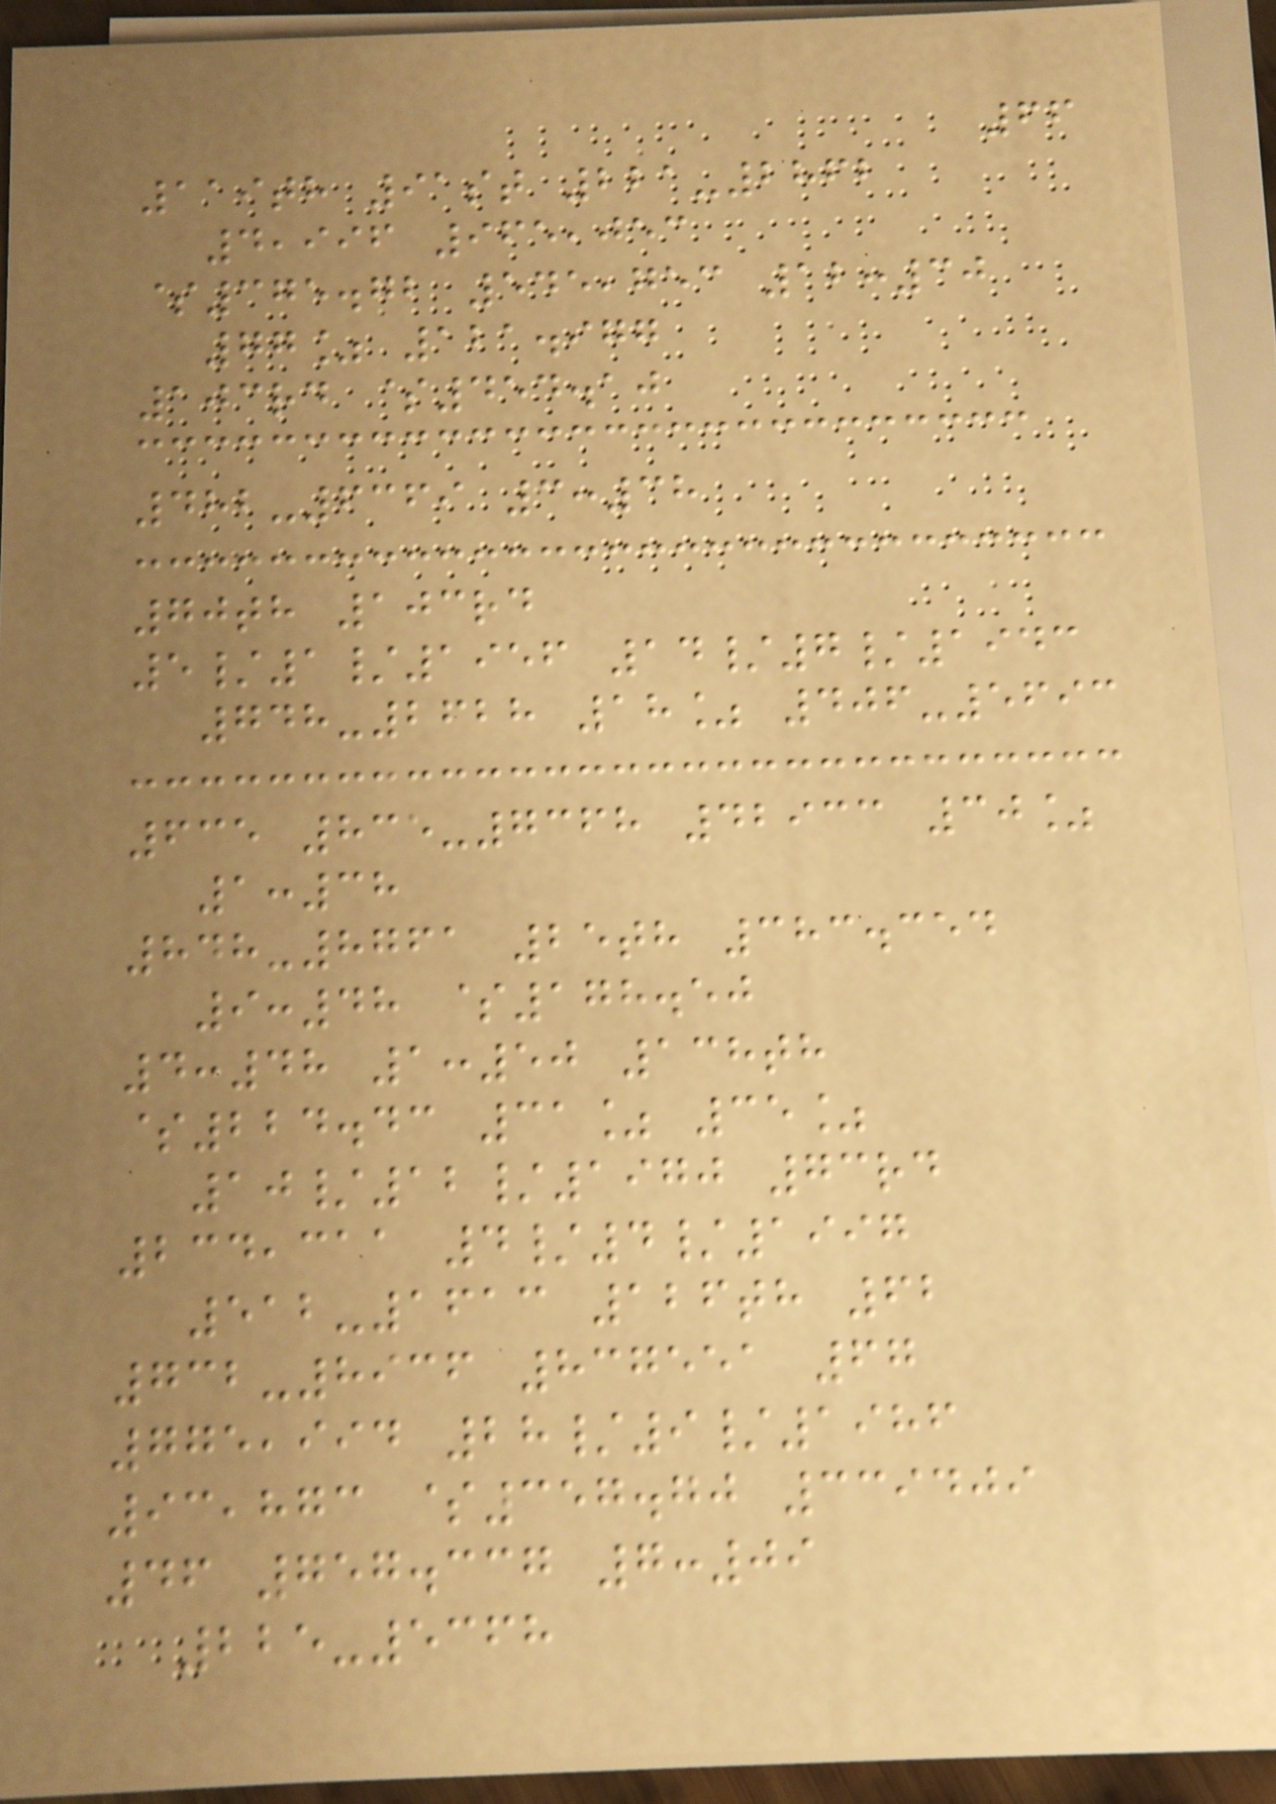66
119th 91st 221-2862
4,996 965,053
$375.72 545,753 12:30
77% 121.977
103rd $454.10
482-6369 3:38
70th 103rd
5/1/1956 14/7/1943
748-2628 18% 406-5693
635 835-7368 42933 30%
1:38
848-8761 25th 383.354
9:48 $178.50
4:48 1:50 138th
$224.43 31% 35%
10/12/1970 73rd
234,311 4/4/1997
512-1613 126th 62
732-8936 837551 67
775,994 28/9/1986
93,873 $357.70 339409
46 757.337 7:09
225-5368
